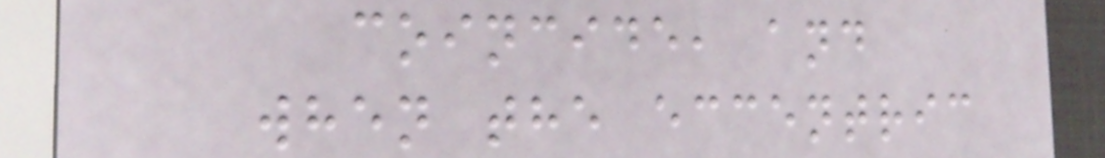coincide, and
when the eccentric
